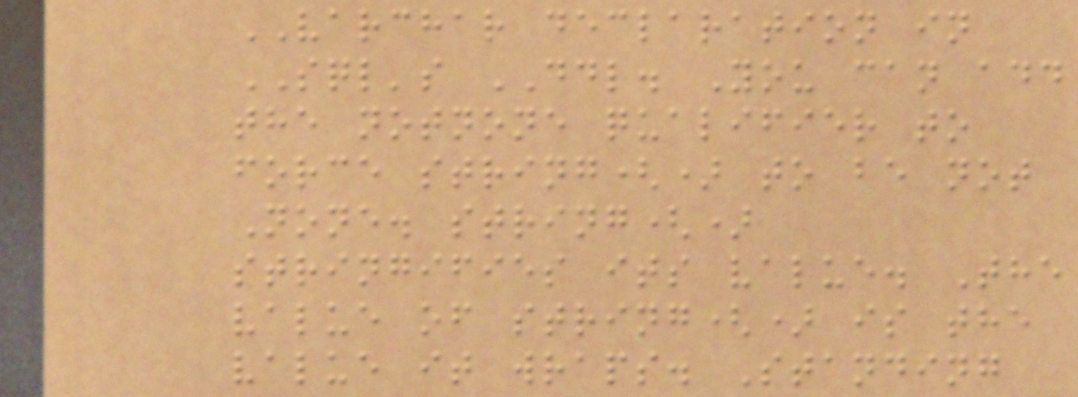VARCHAR declaration in
SQL's DDL. You can add
the notnone qualifier to
force string() to be not
None. string()
stringifies its value. The
value of string() is the
value it wraps. Standing
